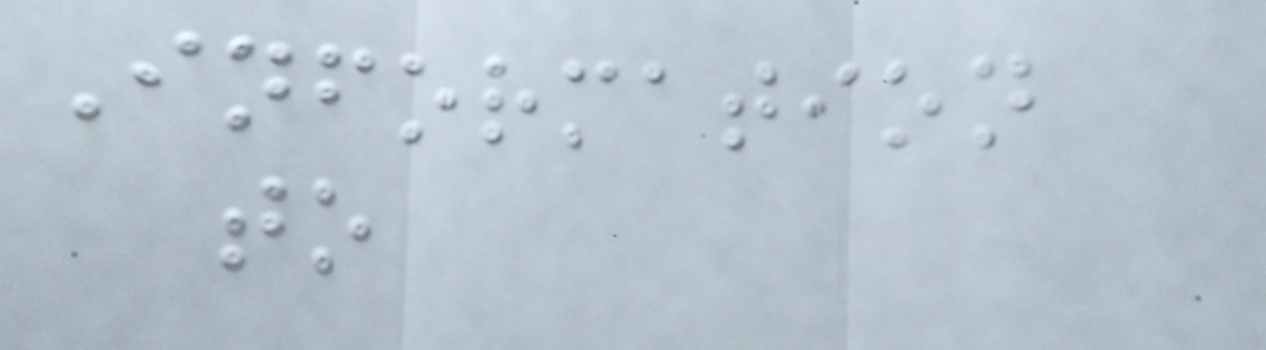Information
to
